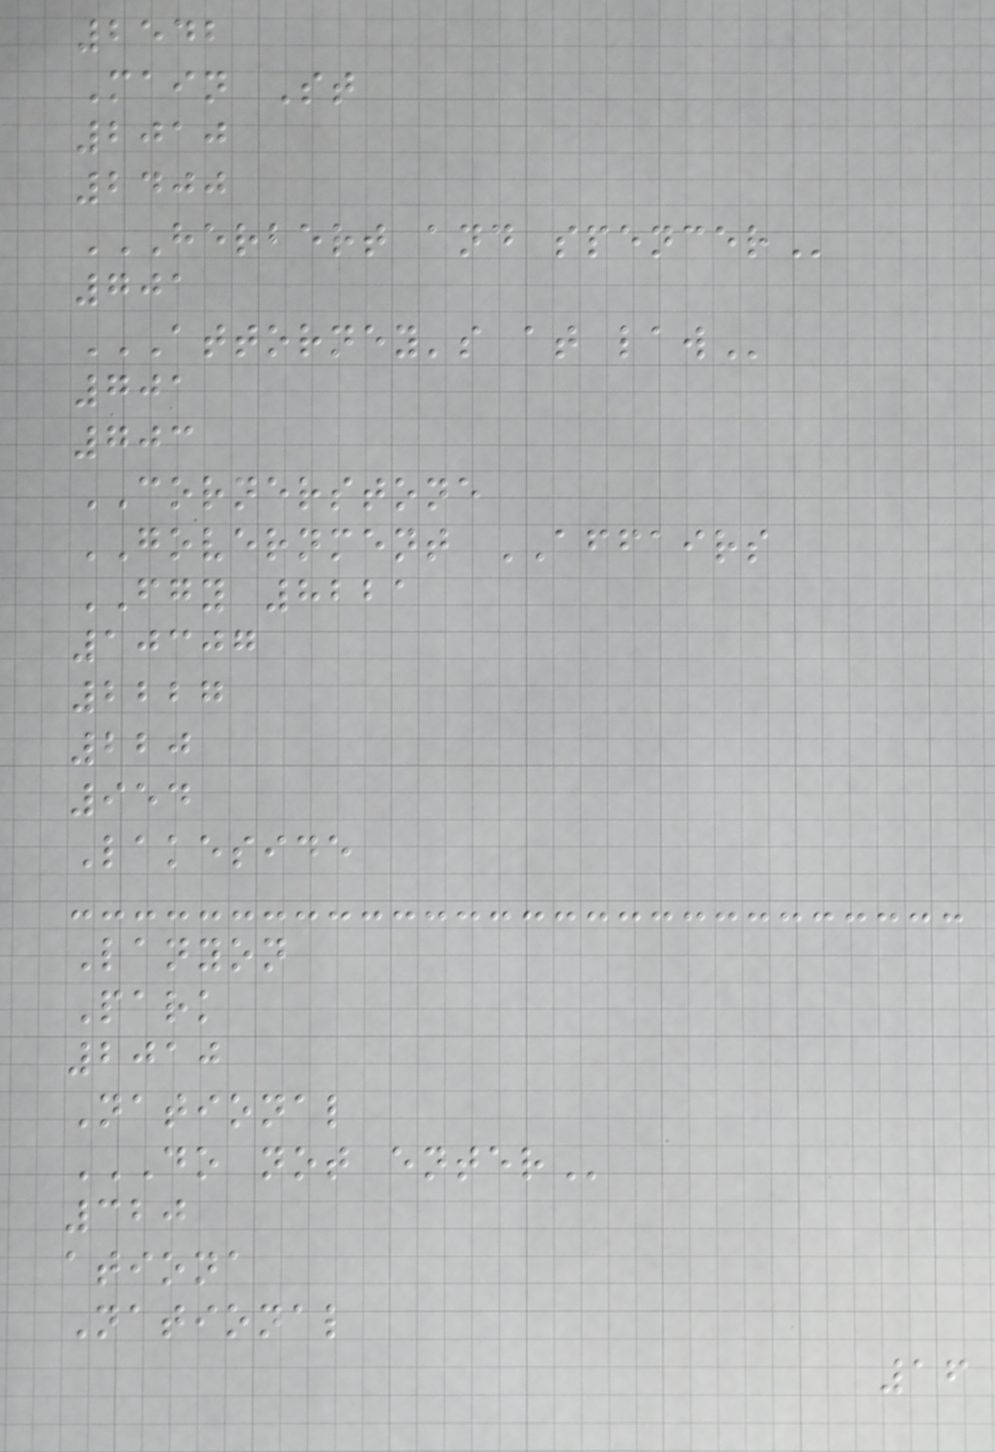2542
Main St
2010
2400
HERBERT AND SPENCER
701
ATTORNEY'S AT LAW
701
703
CORNERSTONE
GOVERNMENT AFFAIRS
FGY 8221
10307
2227
220
954
Lakeside
Lanyon
Park
2010
National
DO NOT ENTER
320
ationa
National
16
